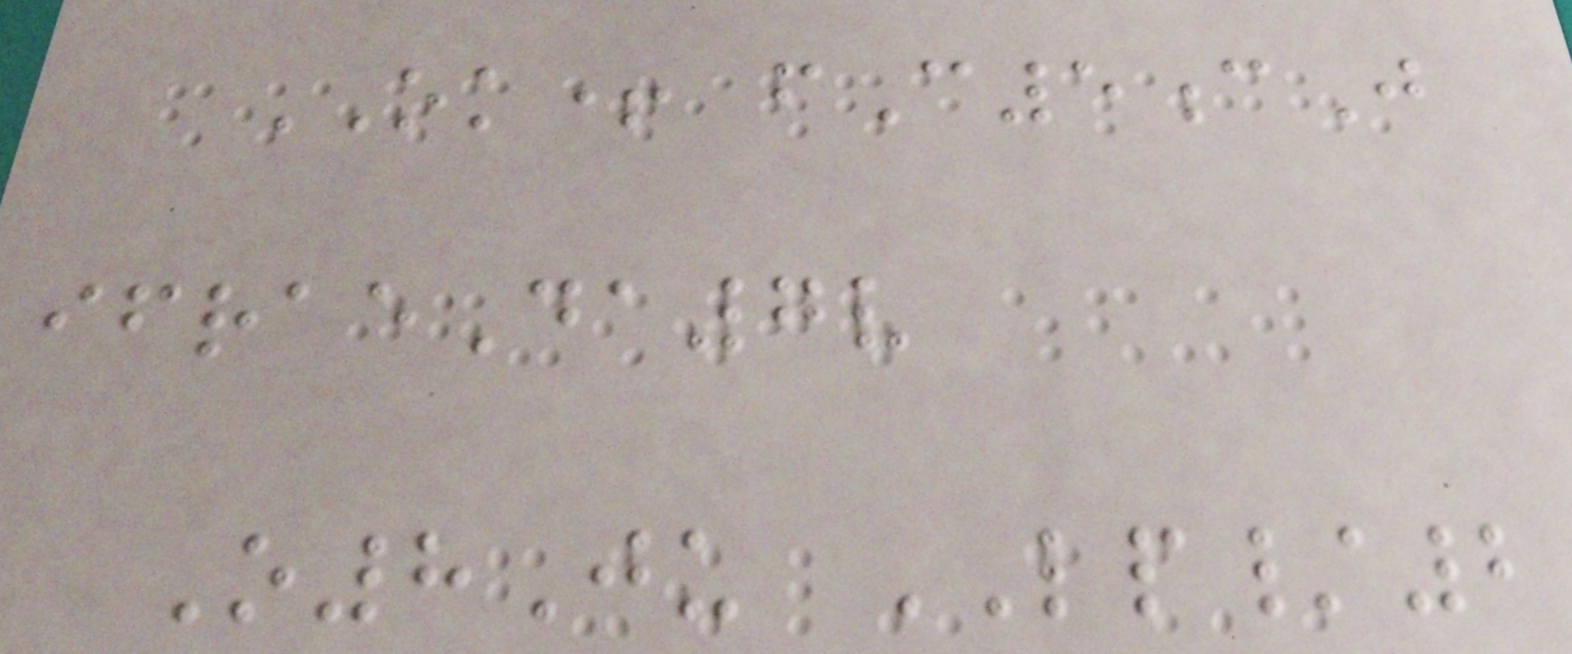OK+ fC5cJ
ifraeDa7v
O8Ju LP/2
